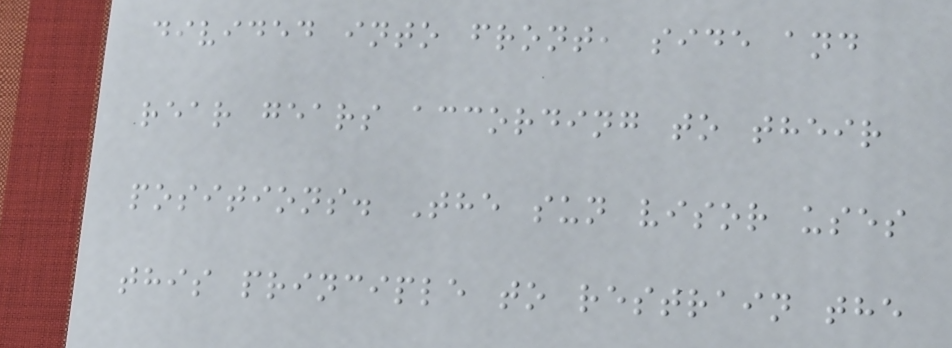divided into front, side and
rear gears according to their
positions. The sun visor uses
this principle to restrain the
